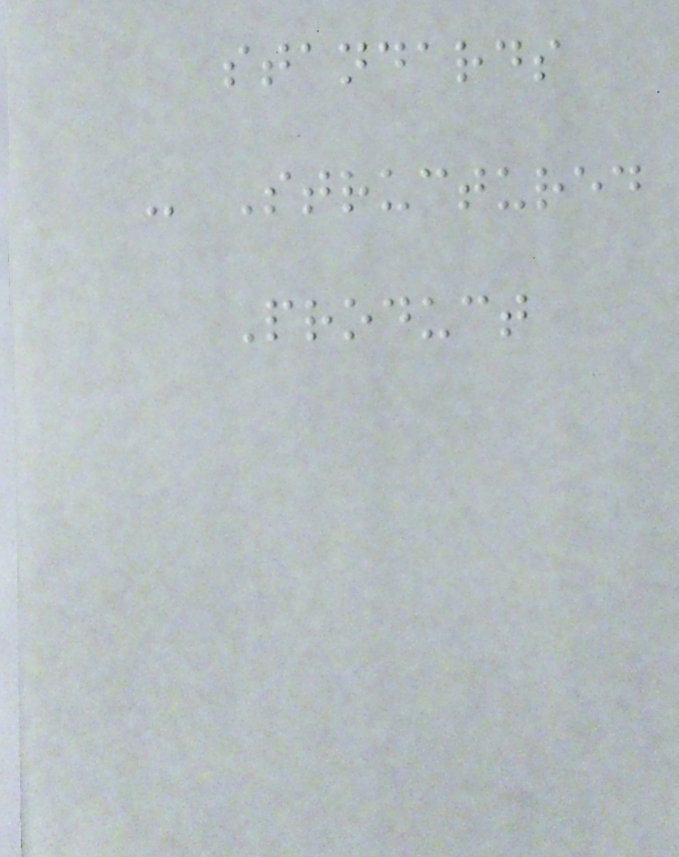standards
- Structured
Product
